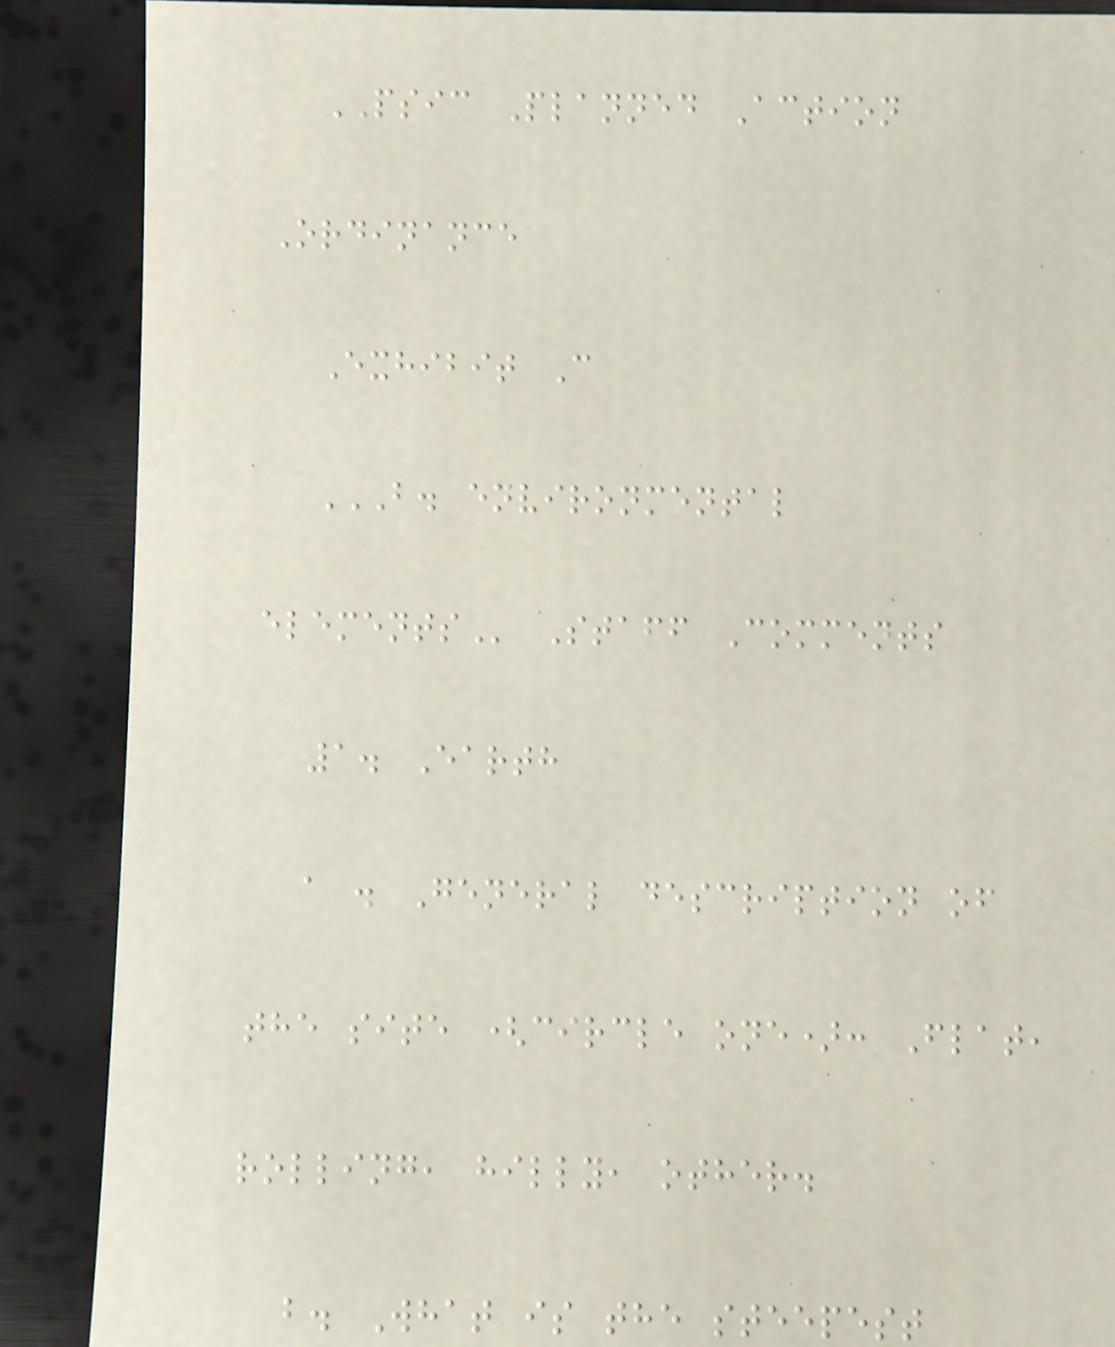PSIC Planned Action
Ordinance
Exhibit C
B. ENVIRONMENTAL
ELEMENTS Staff Comments
1. Earth
a . General description of
the site (circle one): Flat,
rolling, hilly, other.
b. What is the steepest
